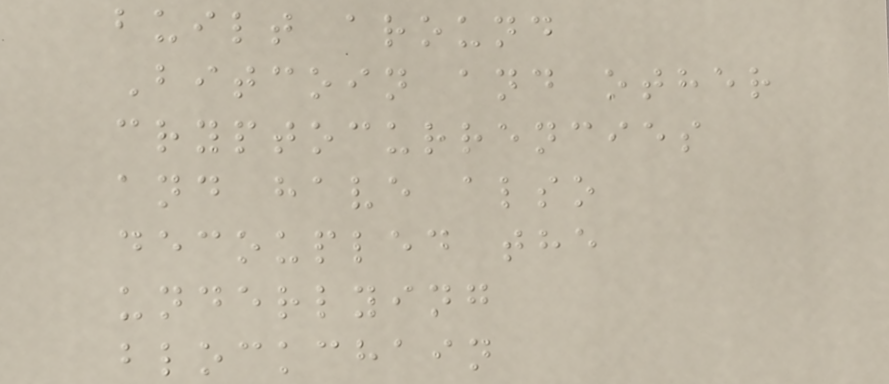built around
Bitcoin and other
cryptocurrencies
and have also
decoupled the
underlying
blockchain
